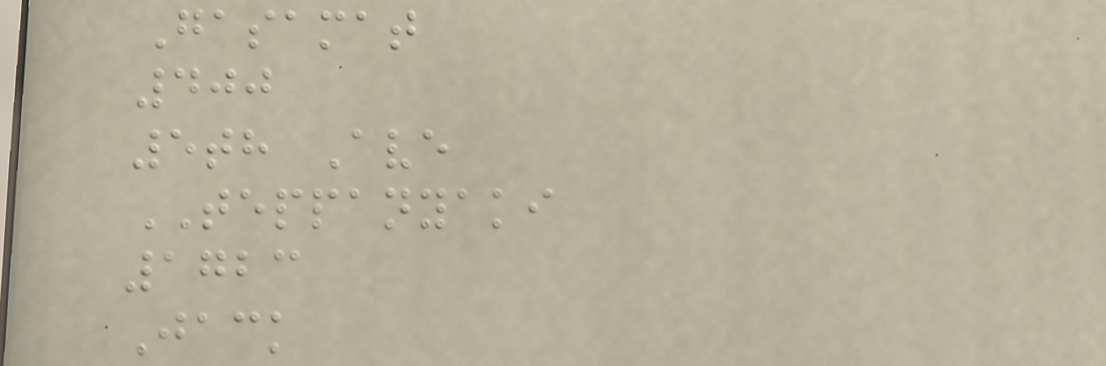Gasamat
400
5th Ave
TEPPANYAKI
1723
Jack
